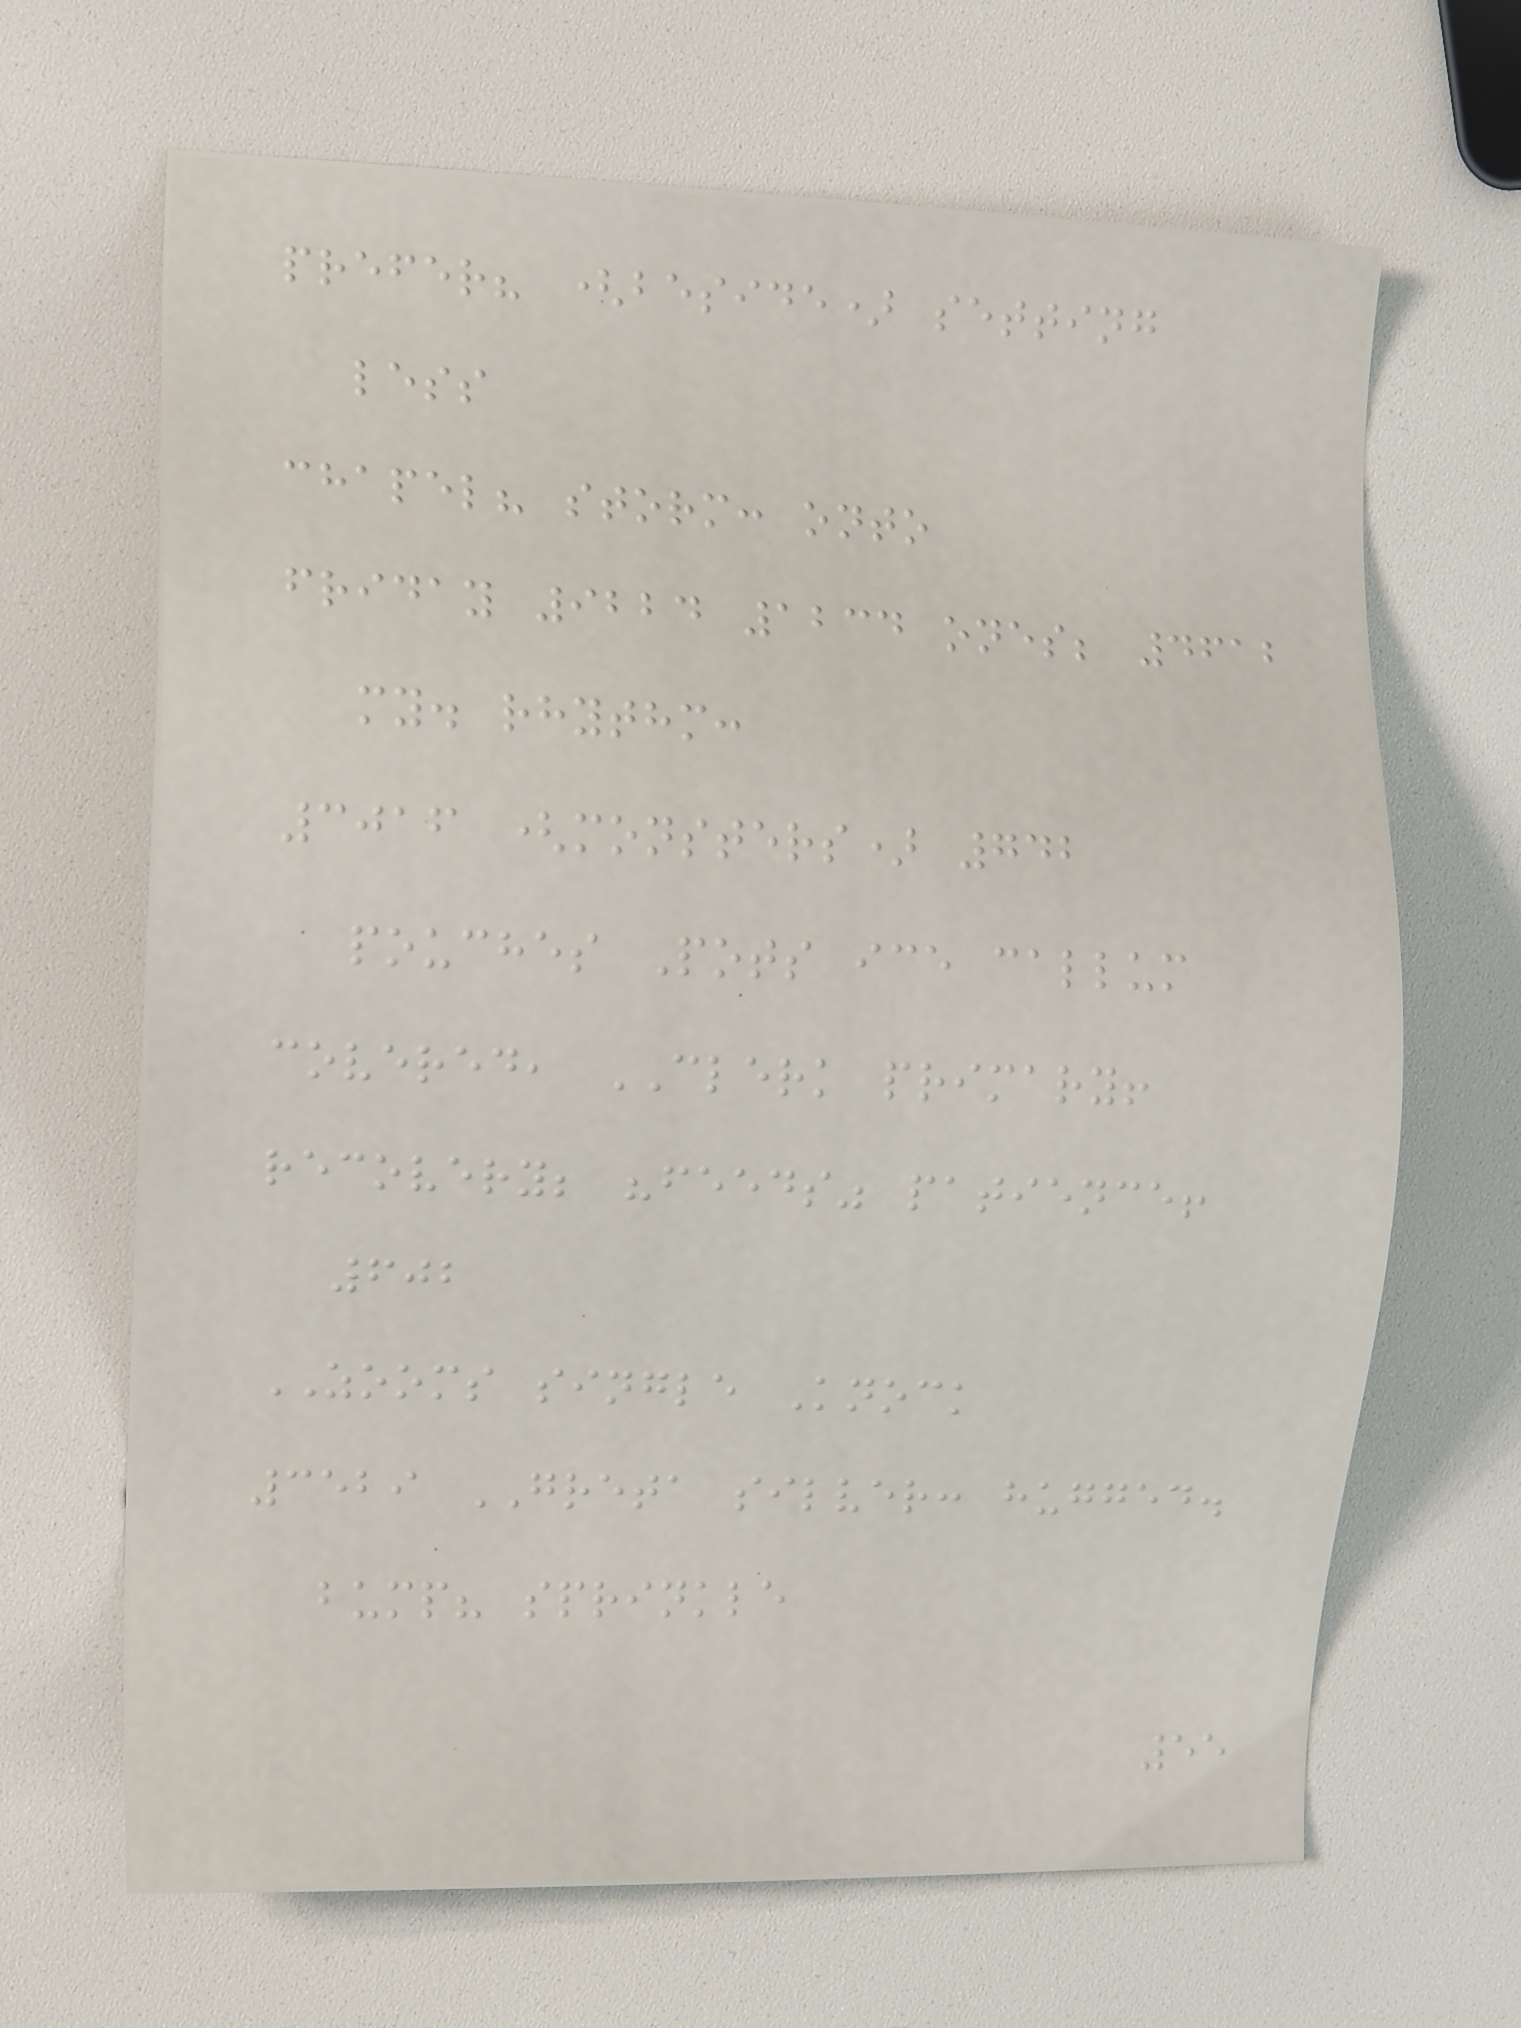prefer? (beside) setting
less
chapel? storm: onto
friday 9224 1234 ones; 4612
my. rhythm:
3016 (monsters) 742
pouches Pots ice callum
covered, CLERK primary!
recovery; "feeds" patience!
602
ZOOMS single Knock
3529 GRETA silver: hugged.
bump? sprinkle
55
